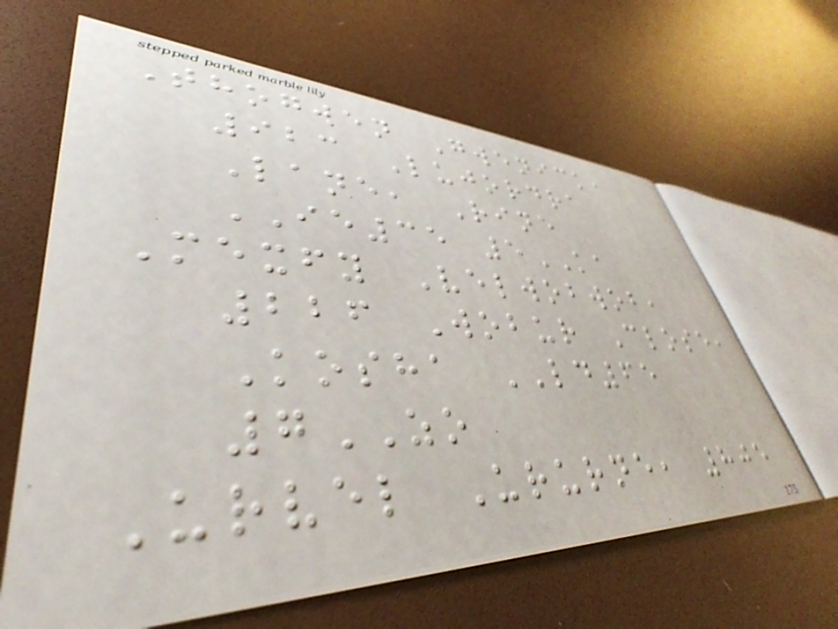Thogwen Gwenick,
923 Lujordra
Lane, Rine
IE35 5KA
Mexfy Velwobwob,
226 Wobur Close,
Kosha LD65
7ZO
Urvel Ururne, 805
